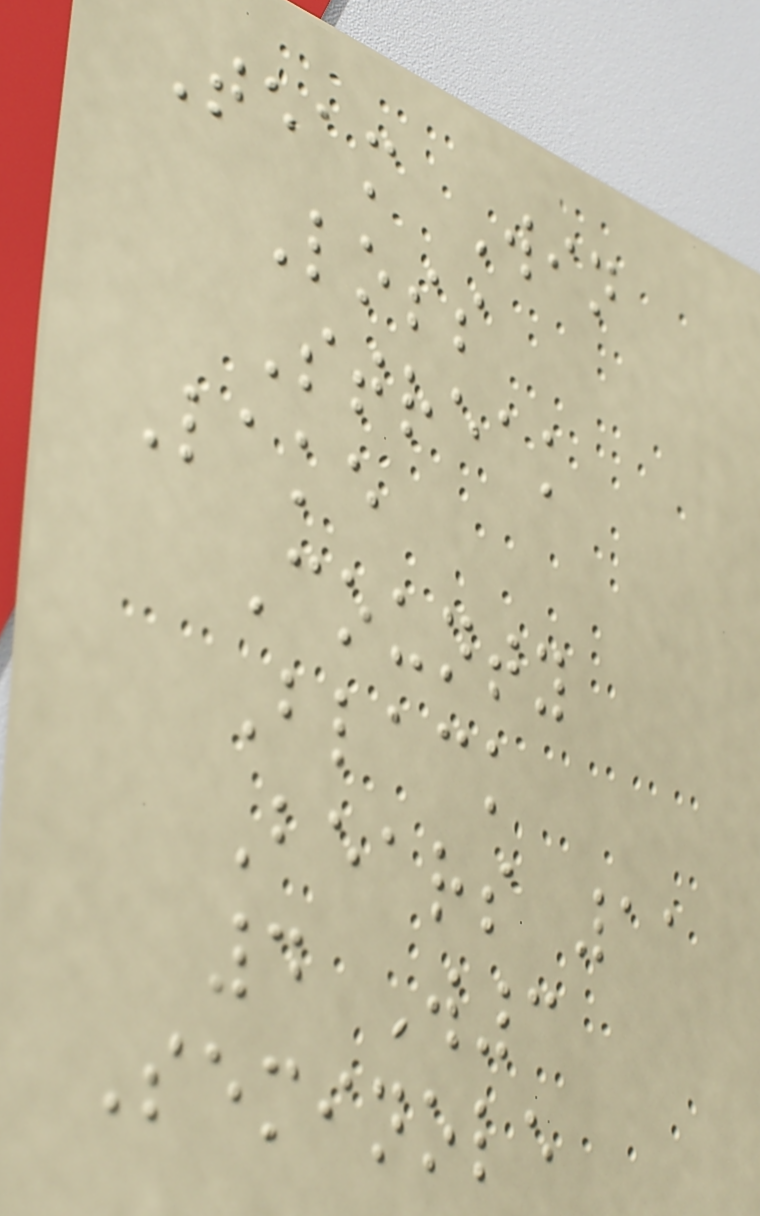Team Win
Loss
Streak
Lake
County
Black
Bears 11
4 W3
Seminole
